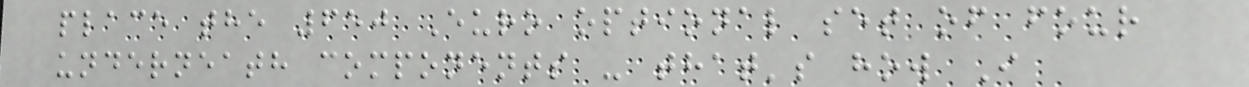place the 650 Euro optional set of four
underneath components - that's how I
